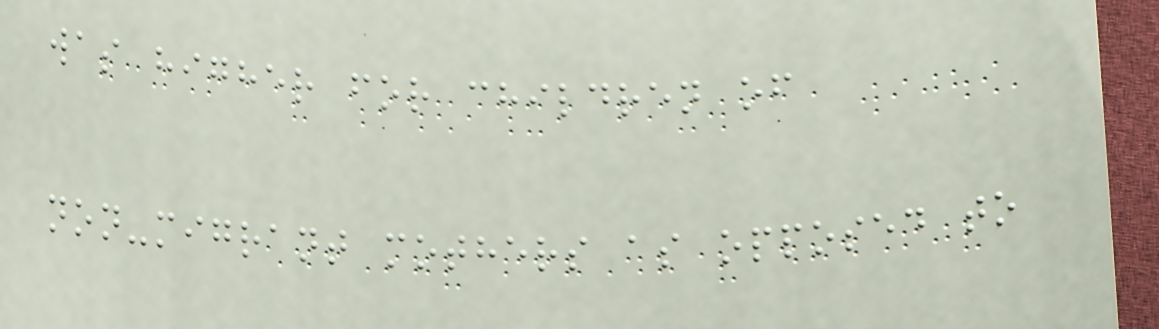was higher for children of
non-migrant mothers as opposed to
